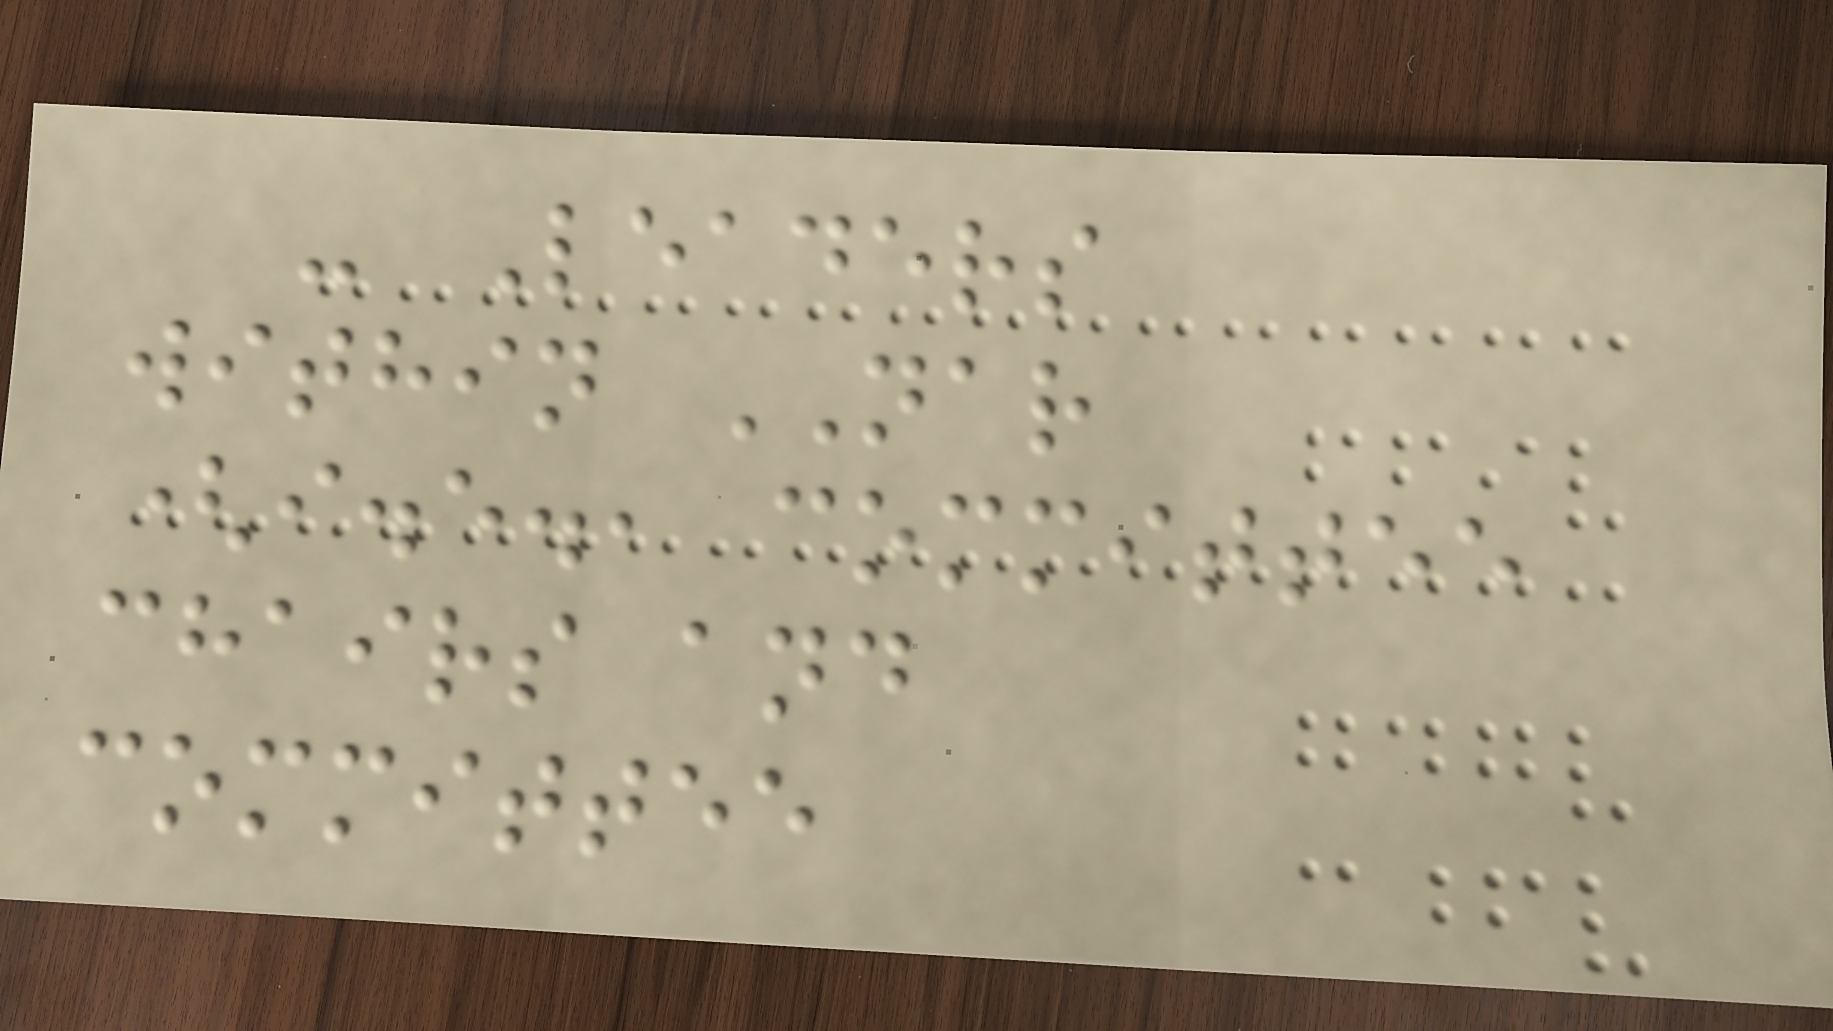- Leaders
within NAR
(i.e., committee
chairs and
committee
